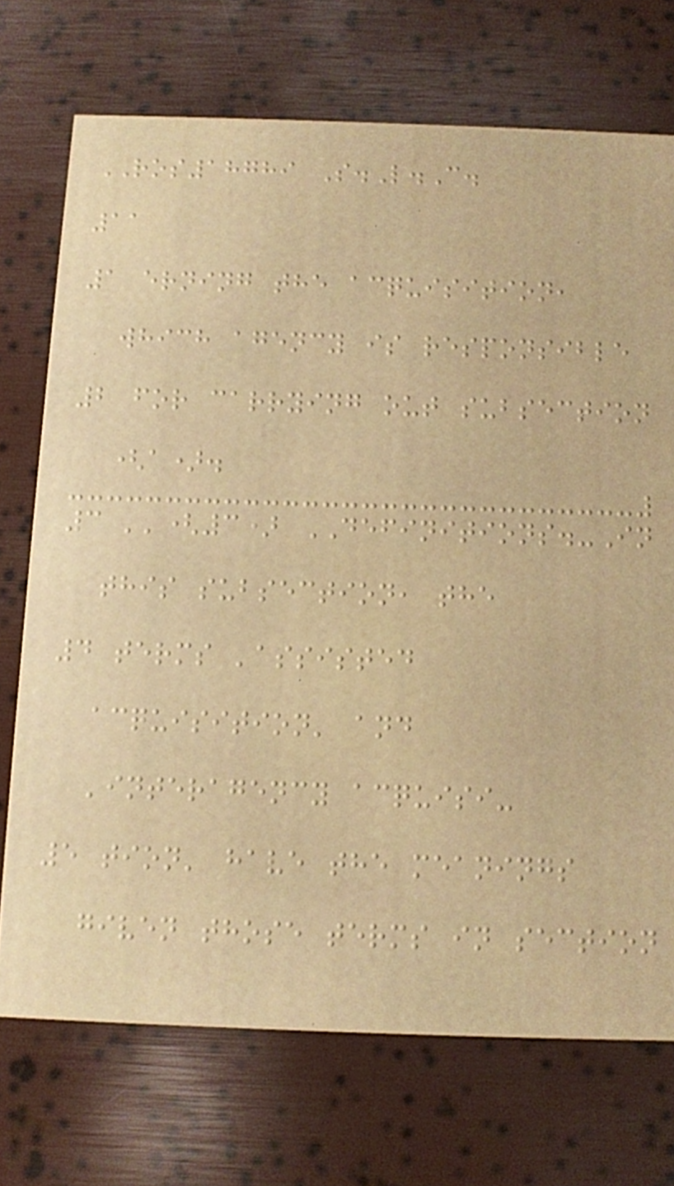ROS18789 S.L.C.
11
1 erning the acquisition,
which agency is responsible
2 for carrying out subsection
(a).
3 ''(3) DEFINITIONS.-In
this subsection, the
4 terms 'assisted
acquisition' and
'interagency acquisi-
5 tion' have the meanings
given those terms in section
